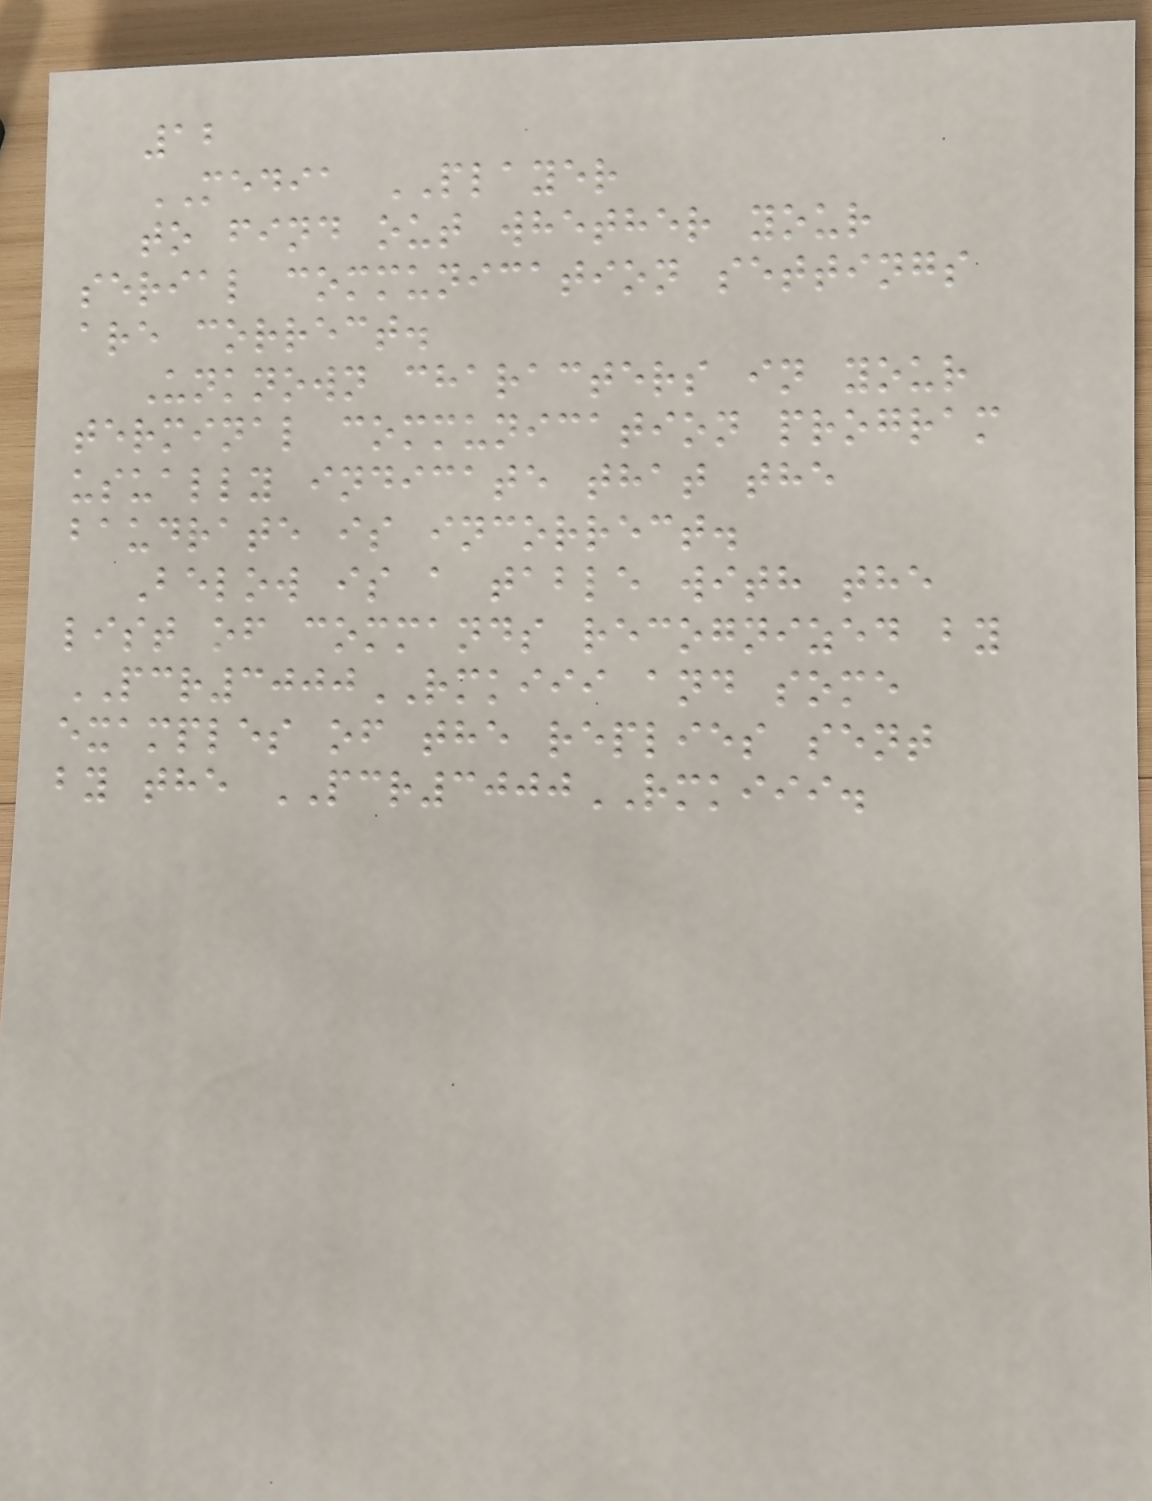12
MEDIA PLAYER
to find out whether your
serial communication settings
are correct.
Unknown characters in your
terminal communication program
usually indicate that the
baudrate is incorrect.
Below is a table with the
list of commands recognized by
PCR3000RMKIII and some
examples of the replies sent
by the PCR3000RMKIII.
